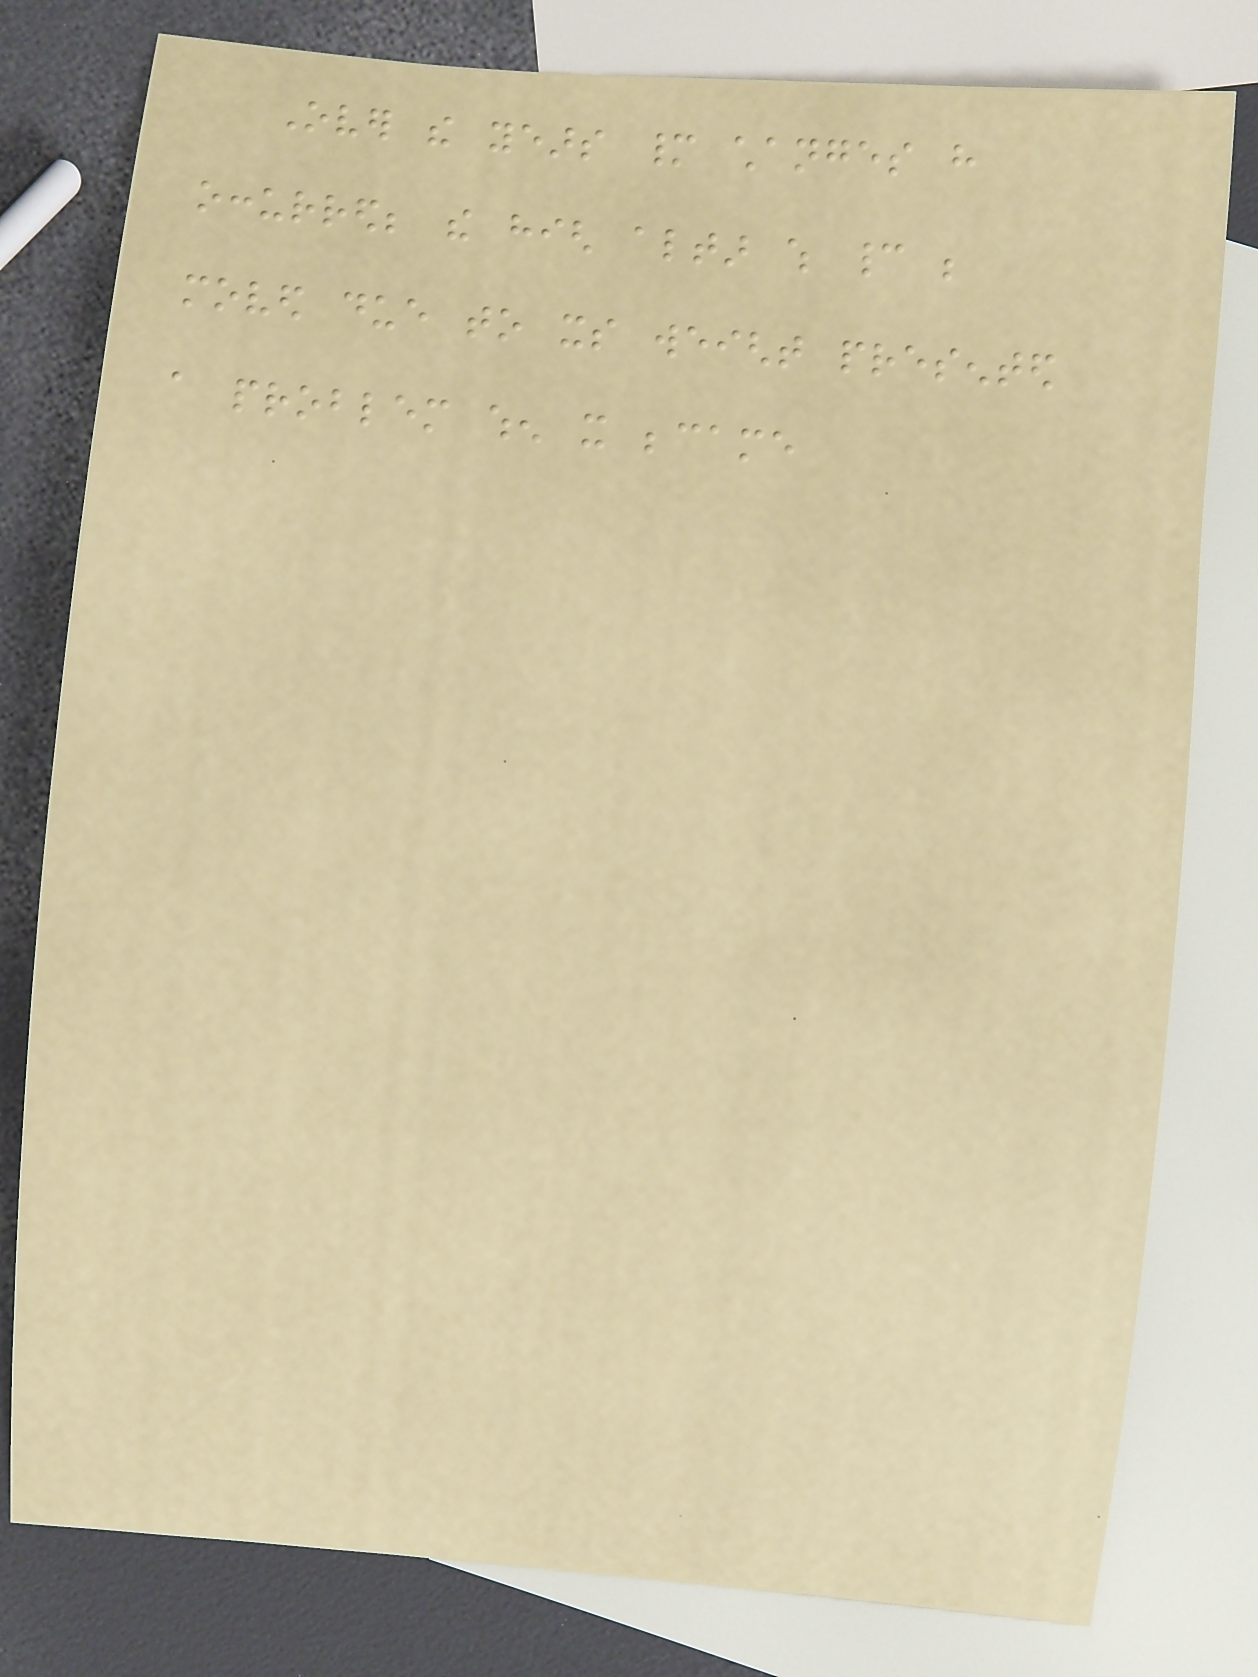Over the years many changes have
occurred; the high altar which cannot be
moved due to its weight presented
a problem when it became
